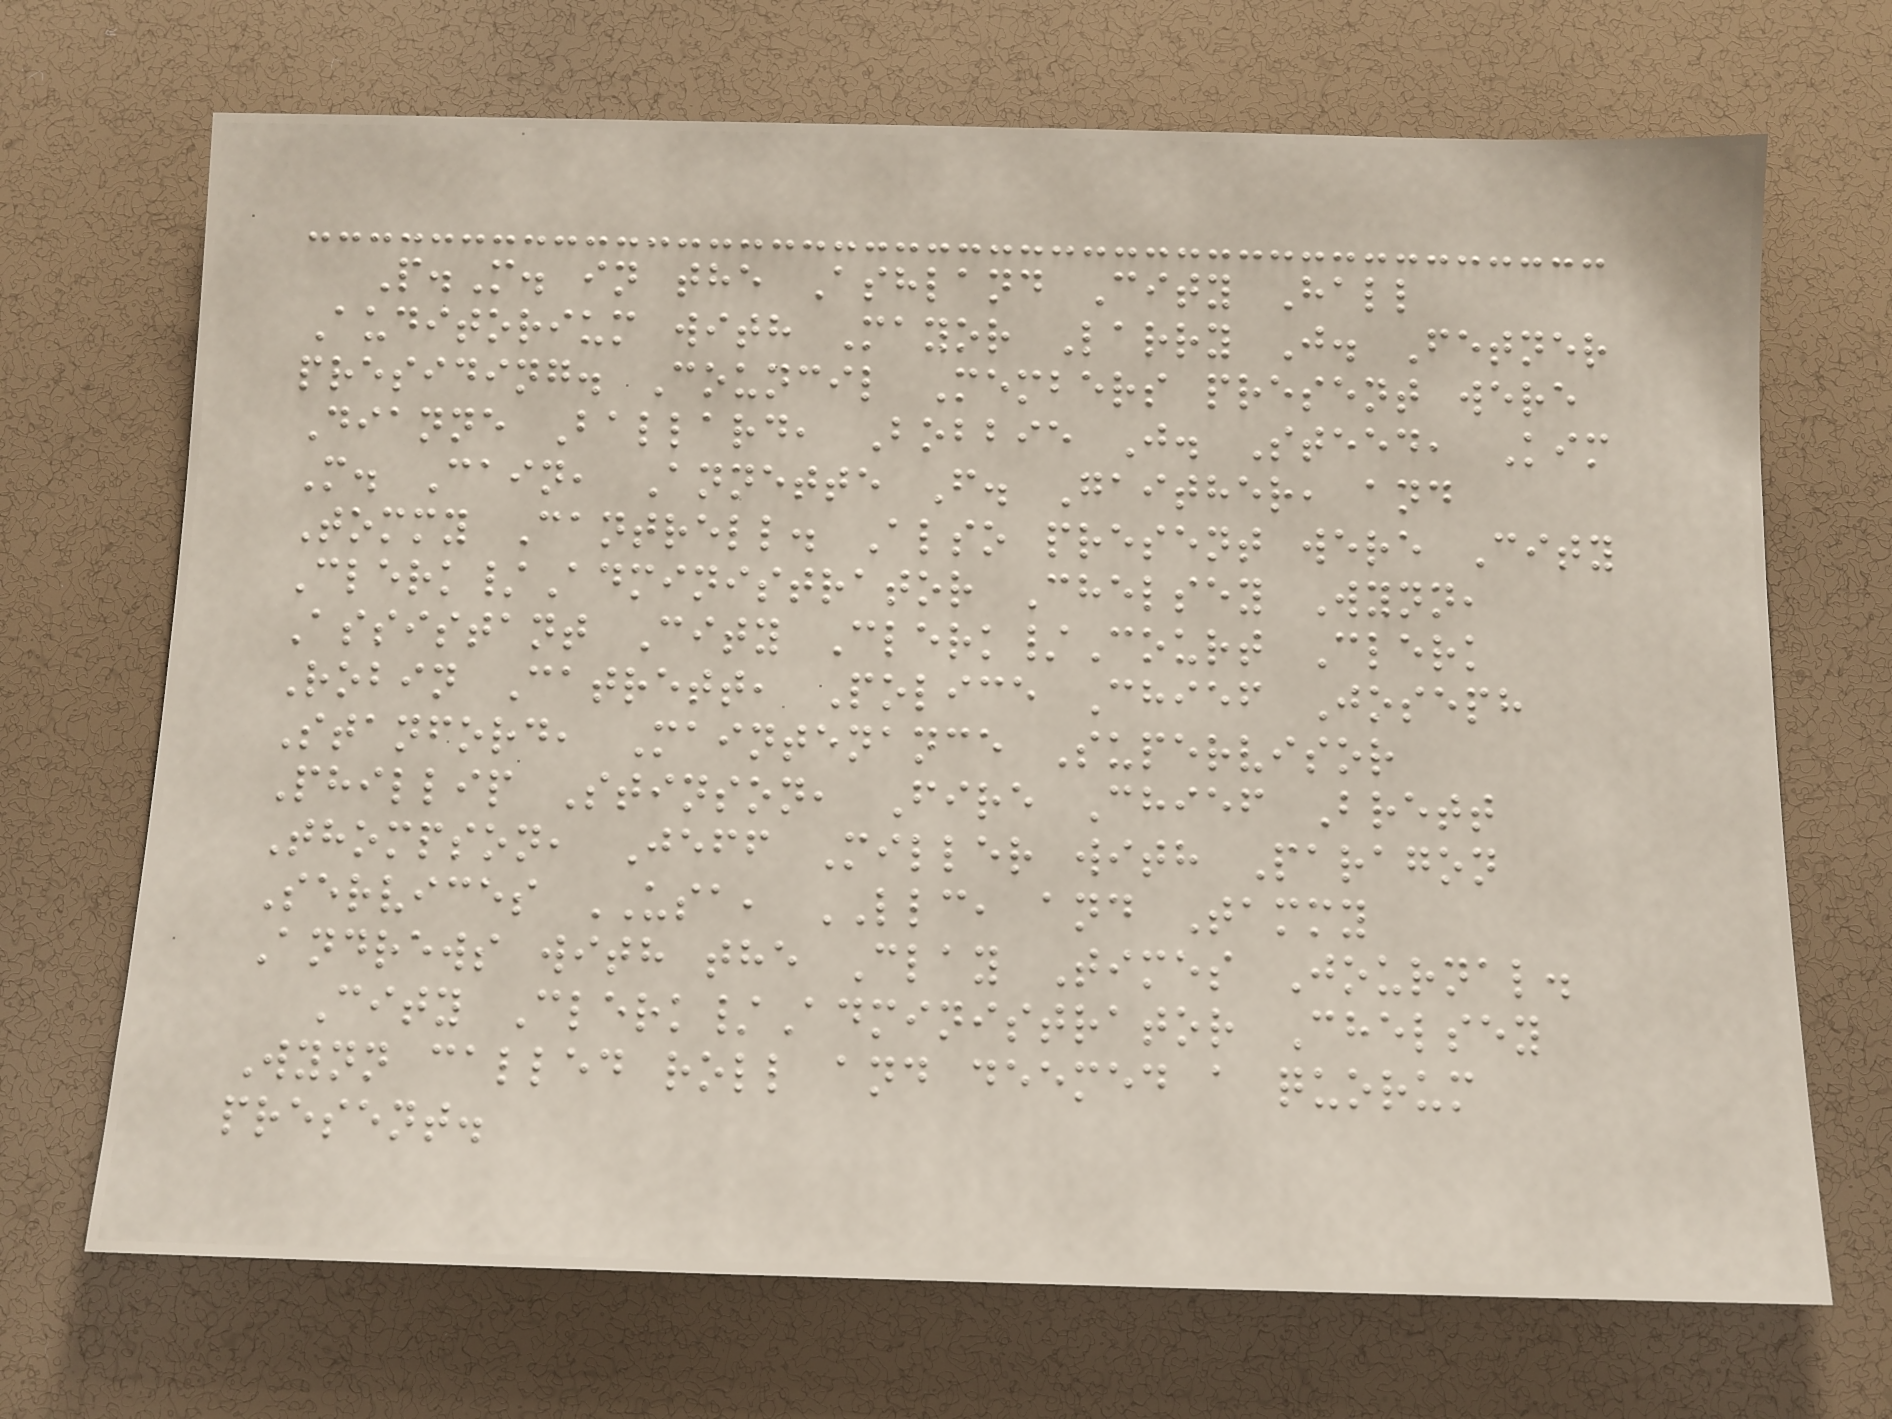P.M. in the Ashland City Hall
Auditorium with Mayor Larry J. Fetner
presiding. Council Members present were
Dianne Ballard, Bobbie J. Steed, Kim
M. Cain, Annette F. Gaither, and
Tommy Cantrell. Also present were City
Clerk/Administrator Chelsey Wynn,
Assistant City Clerk/Court Clerk
Robin Catrett, Police Chief Joseph
Stanford, Maintenance Supervisor
Phillip Stinson, Fire Chief Brett
Thompson, Jeff Miller with Paragon
Services USA, LLC, and Tammy
Andrews with the Clay Times Journal.
City Clerk/Administrator Chelsey
Wynn called roll and deemed a quorum
present.
